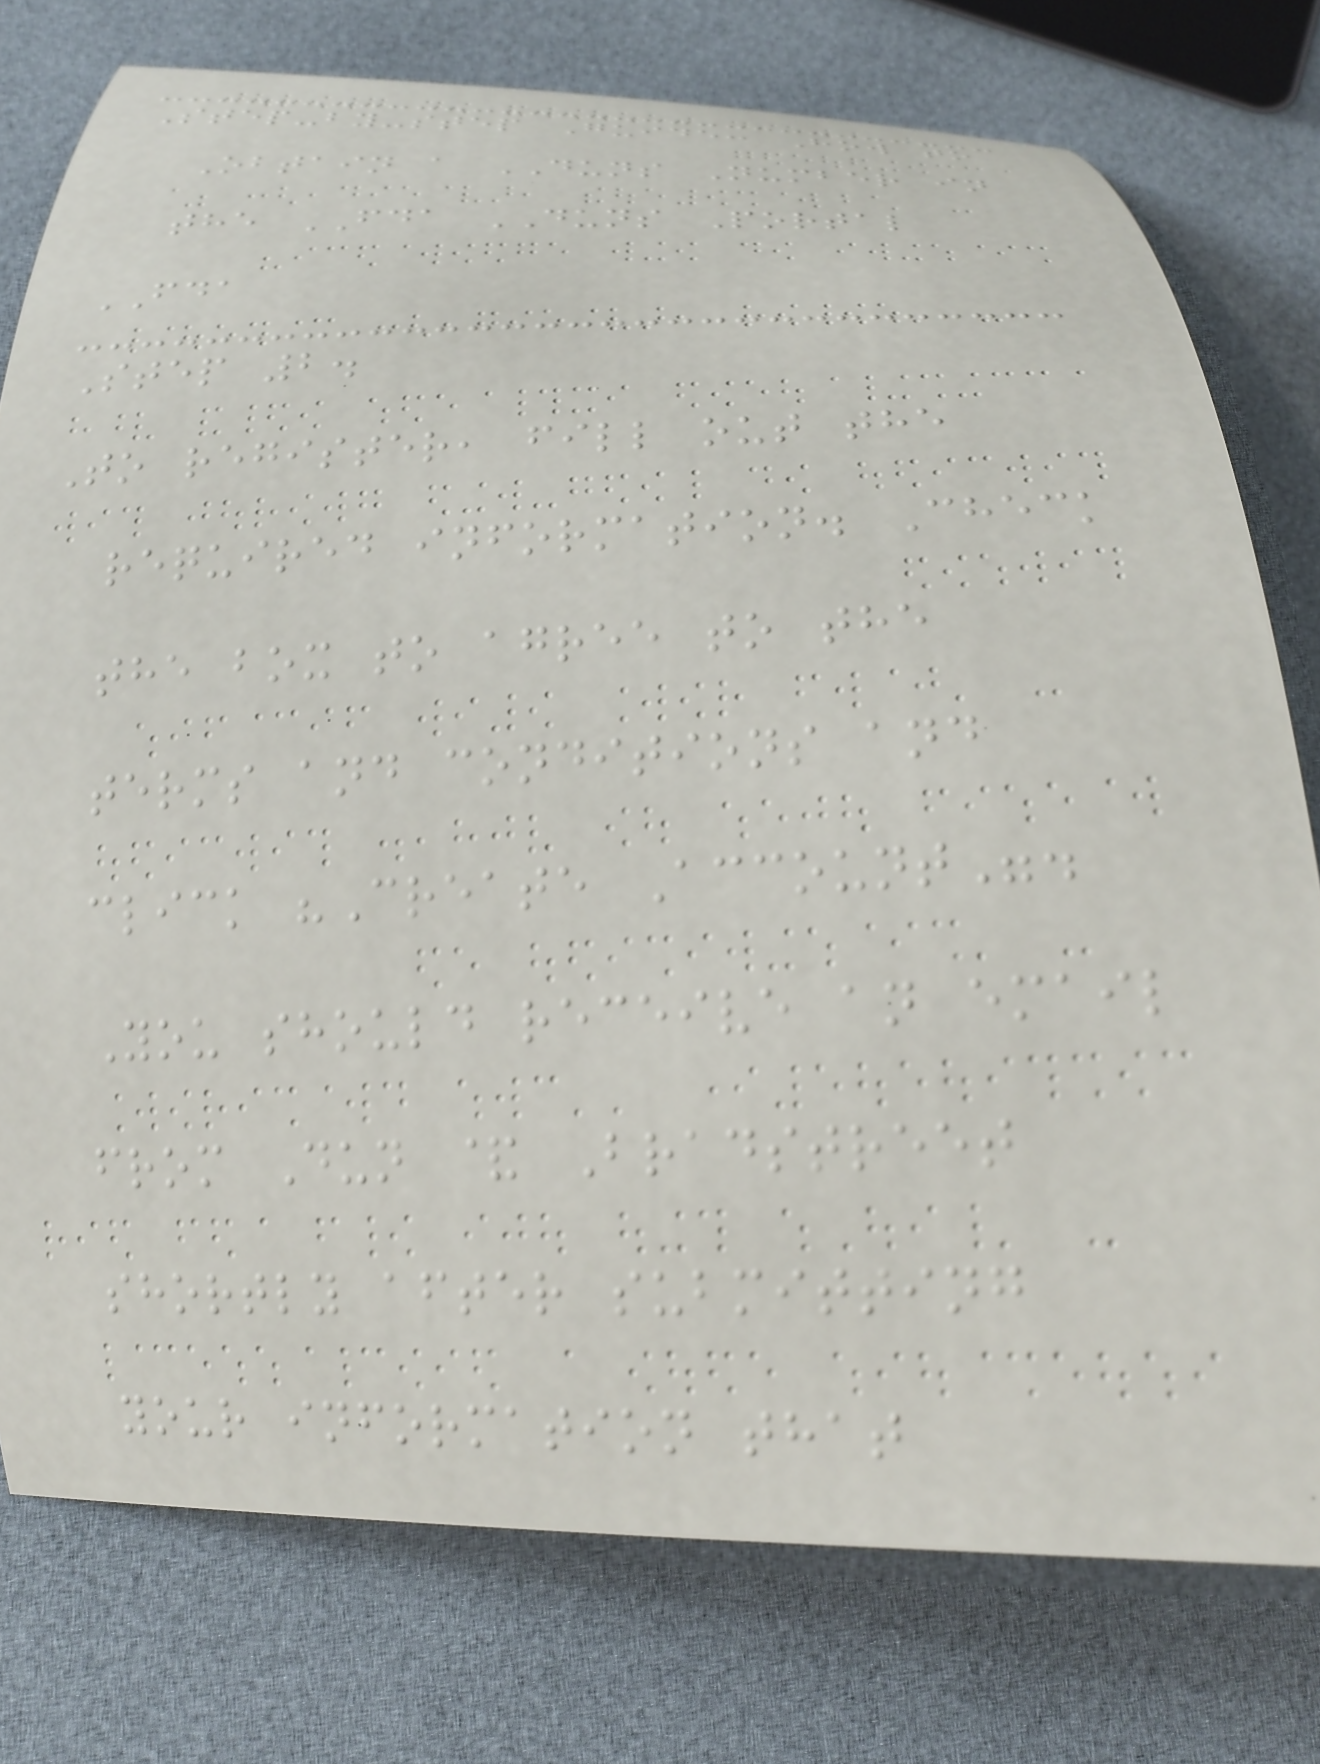Step-by-step Guide: How to
Obtain a DUNS Number in
the FDA DUNS Portal
FDA
Step 2.
To register, fill out the
required information. Check
the box to agree to the
terms and conditions and
click "Create Account".
You should receive an email
from Dun & Bradstreet
shortly after submitting
your information that
